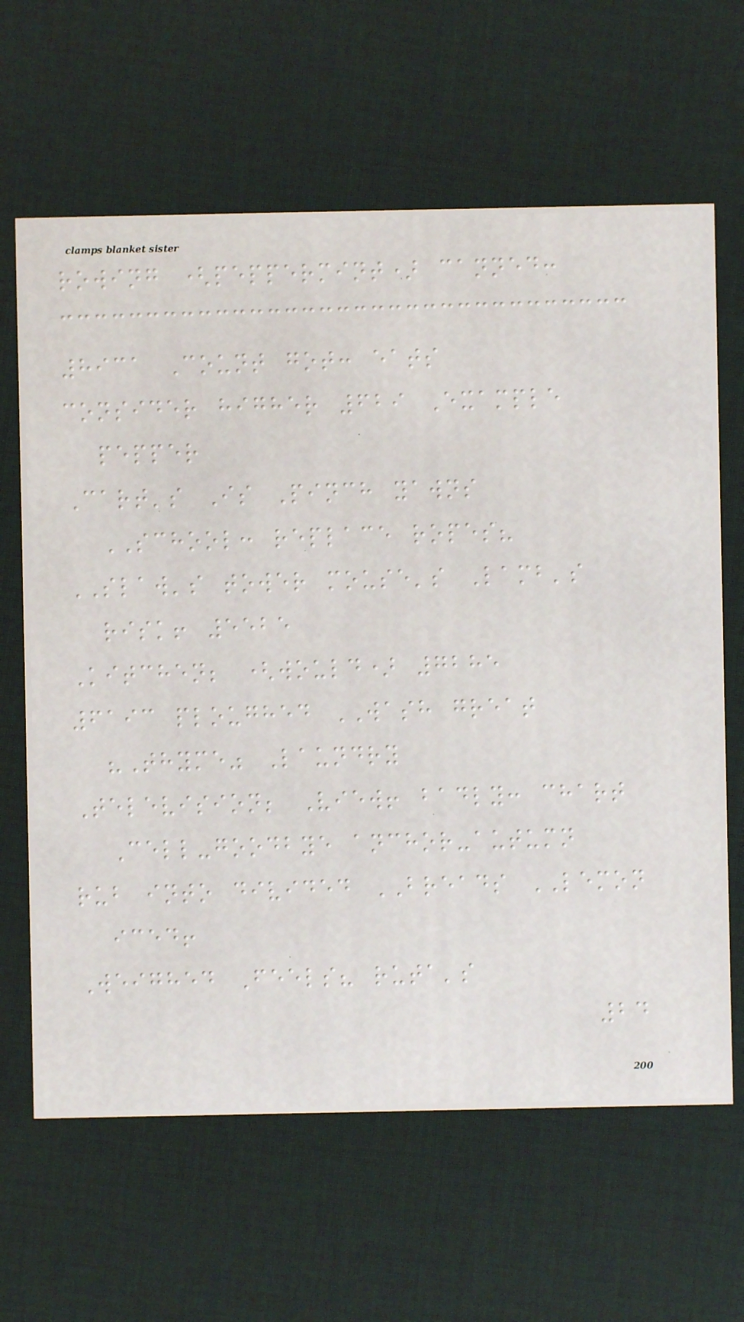rowing (peppermint) canned:
8931 Count got: eats
consider higher 629 Example
pepper
Cart's Is Pinch yawns
SCHOOL: replace ropes?
SLAW's tower mouse's Lamb's
risk! 5525
Kitchen; (would) 7285
6193 ploughed WASH great
"Thyme" Laundry
Television; View! badly: chart
Cell-goodbye anchor-autumn
rub into divided BREADS LEMON
iced!
Weighed Feels? ruta's
24
